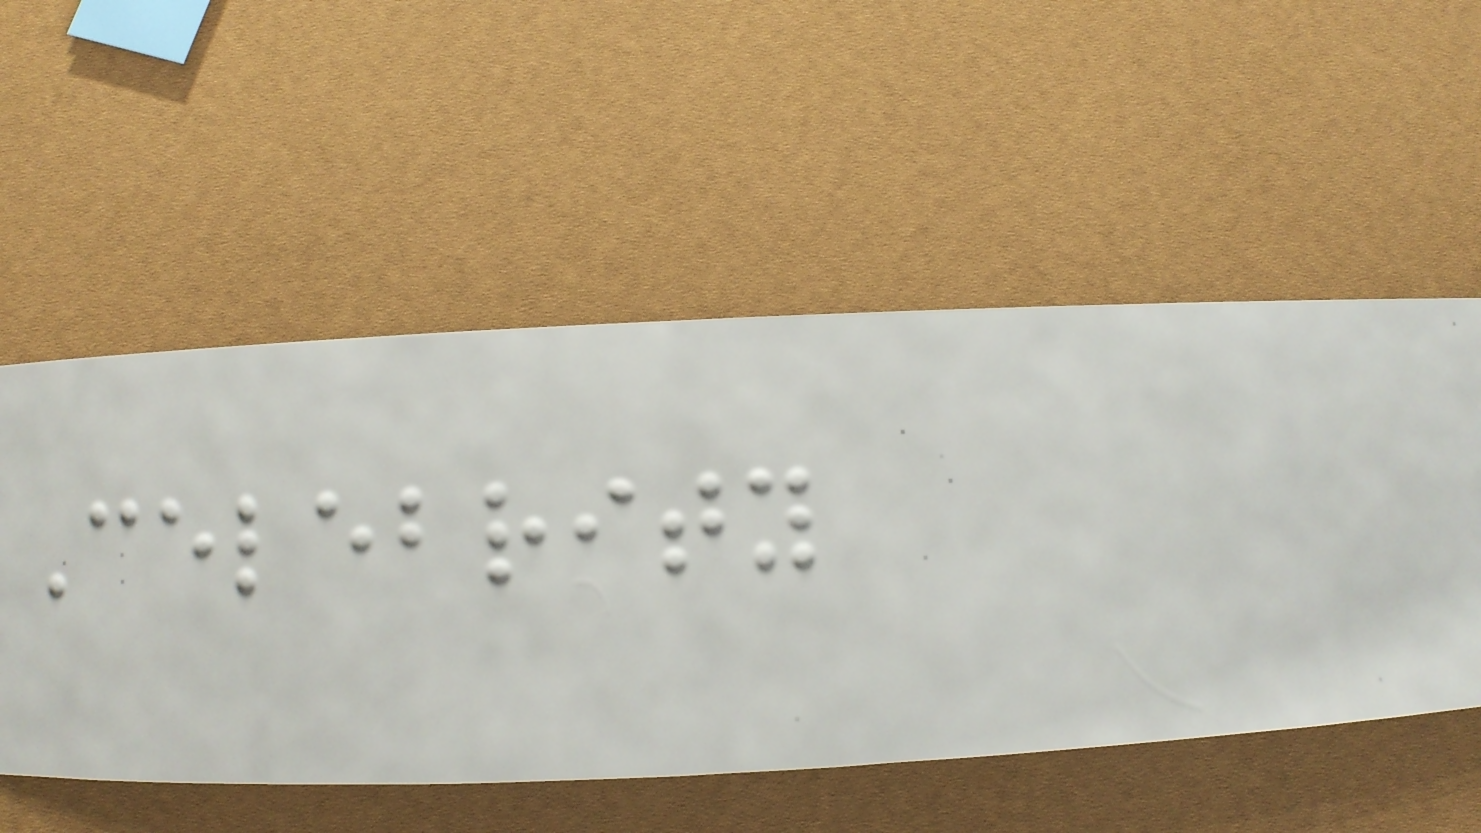Celebrity
